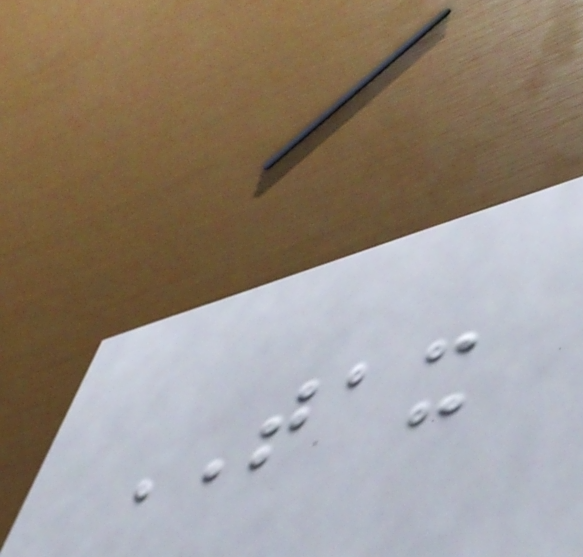TAX
